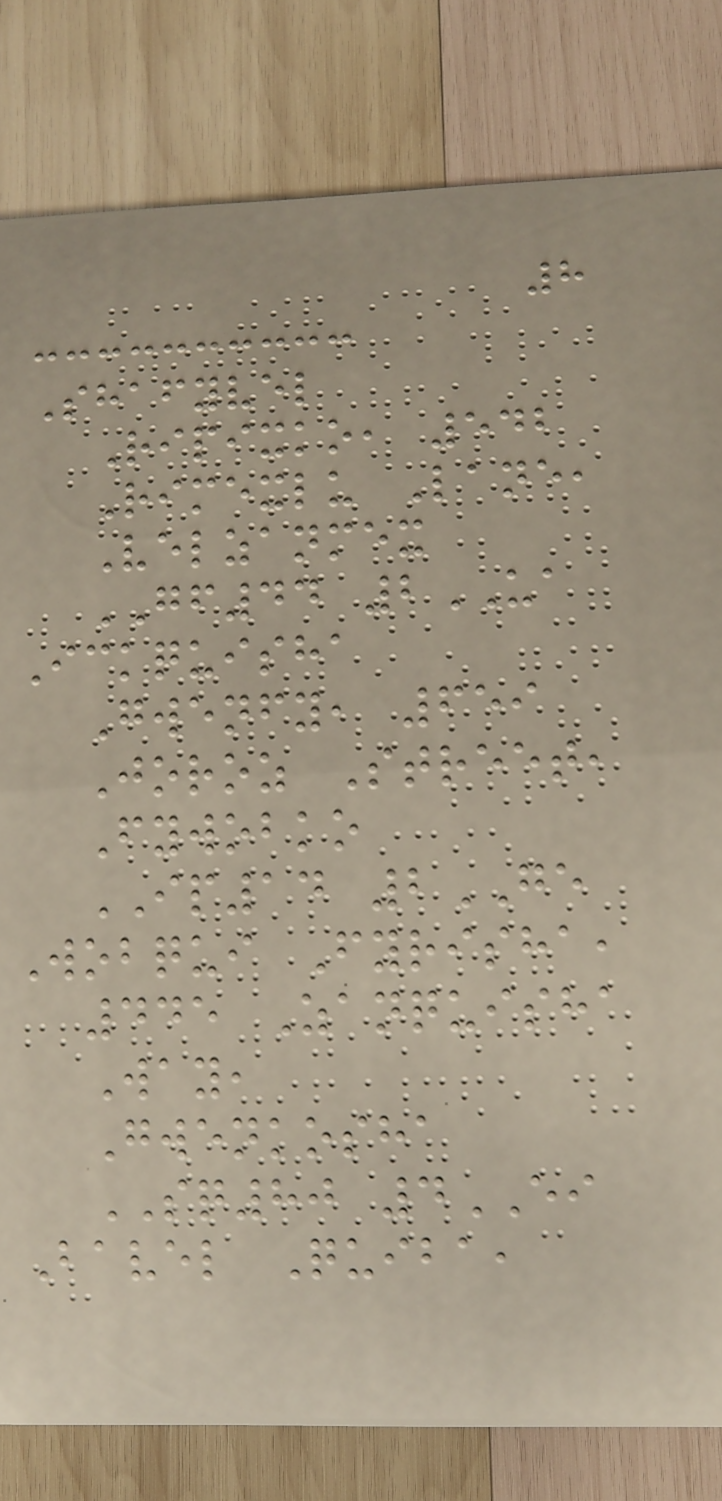8
Shafyvel
Ripixko, 542
Rimexlu Lane,
Velzanmex
GF44 2UA
Ickquisha
Gwenfy, 659
Joroz Street,
Fywobko
IP14 2GE
Wobqui Fyrisha,
445 Zanquisha
Way,
Gwenkosha
SQ80 4EI
Bavel Quiba,
